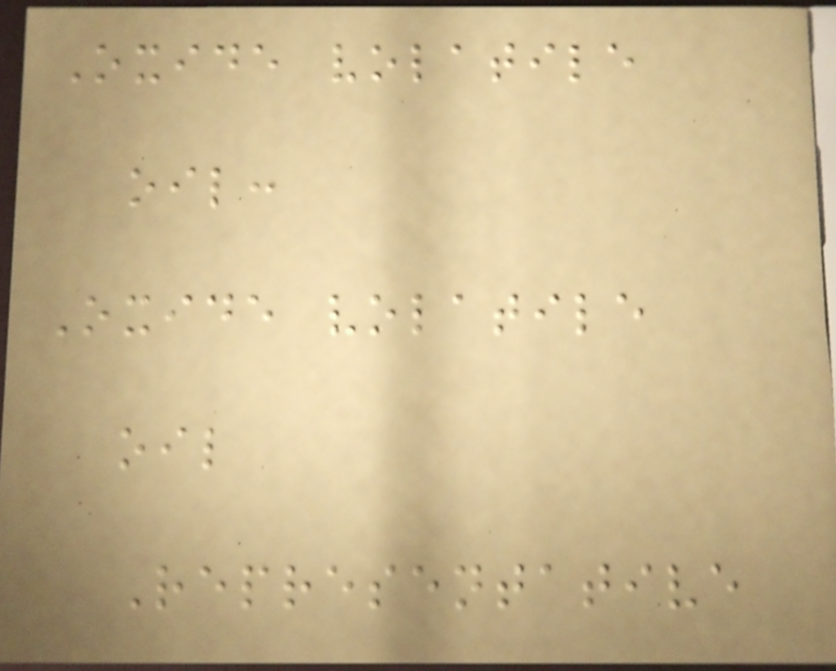Oxide volatile
oil:
Oxide volatile
oil
Representative
